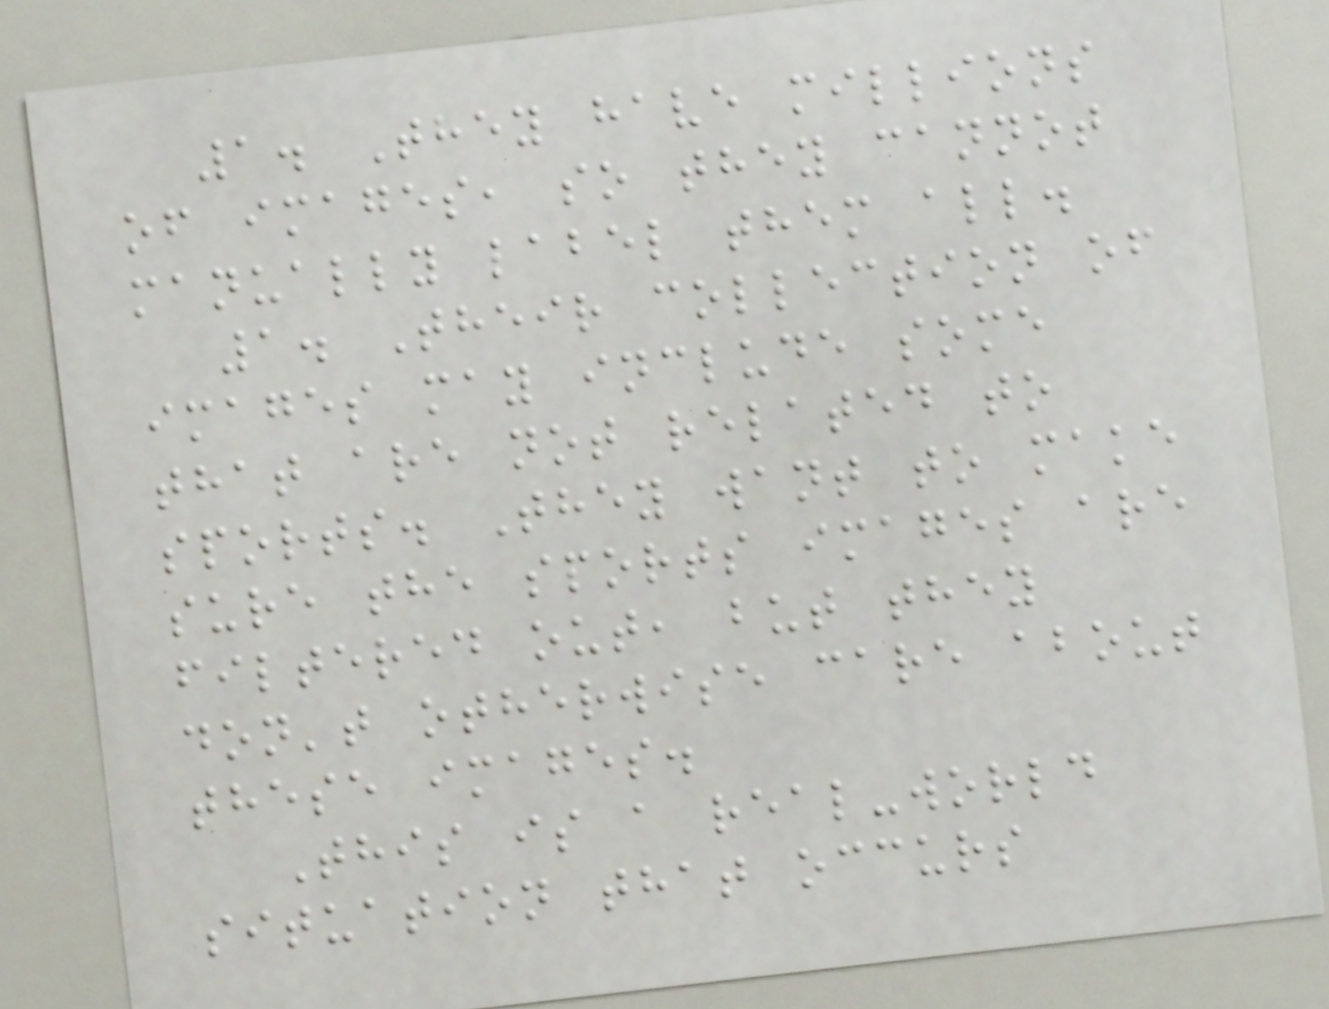1. They have millions
of images, so they cannot
manually label them all.
1. Their collection of
images may include some
that are not related to
sports. They want to make
sure the sports images are
filtered out, but they
don't otherwise care about
these images.
This is a real-world
situation that occurs
